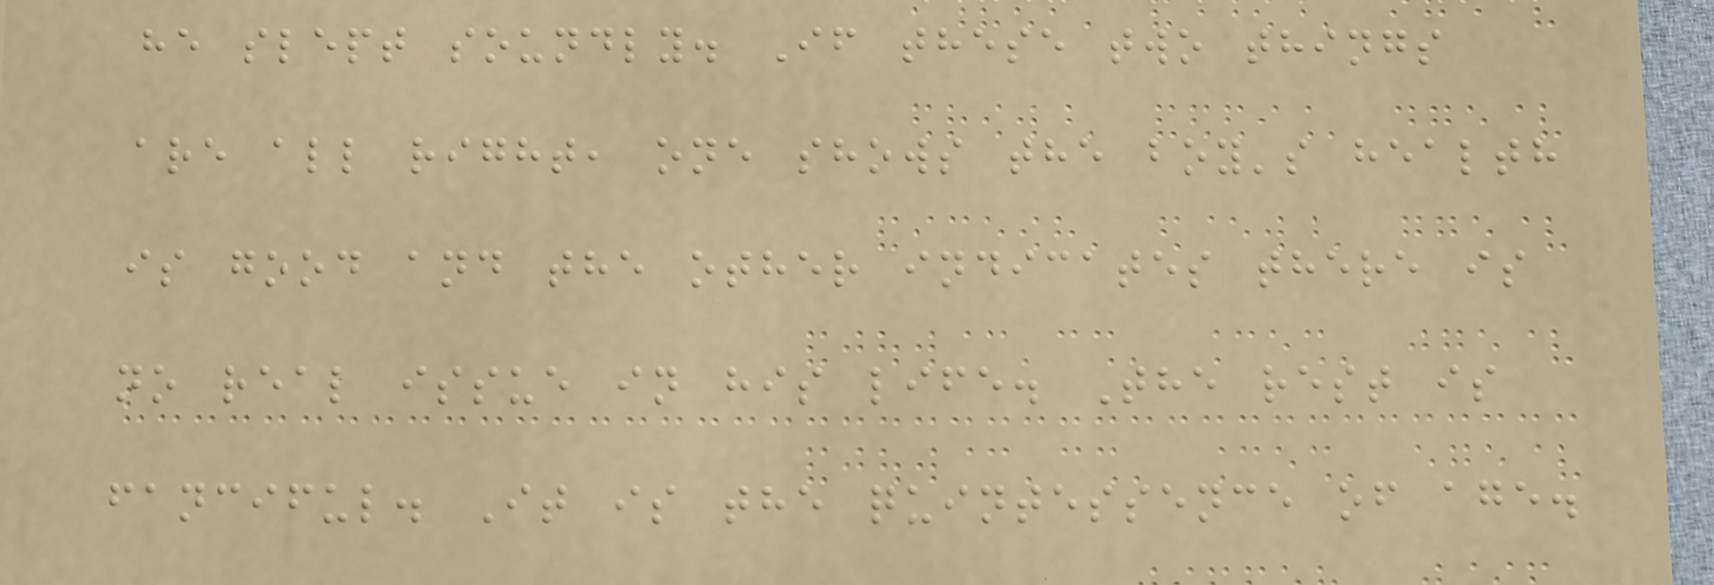he slept soundly. If these two things
are all right, one shows the boy's health
is good and the other indicates there is
no real issue in his life. The rest is
fanciful. It is the quintessence of age.
